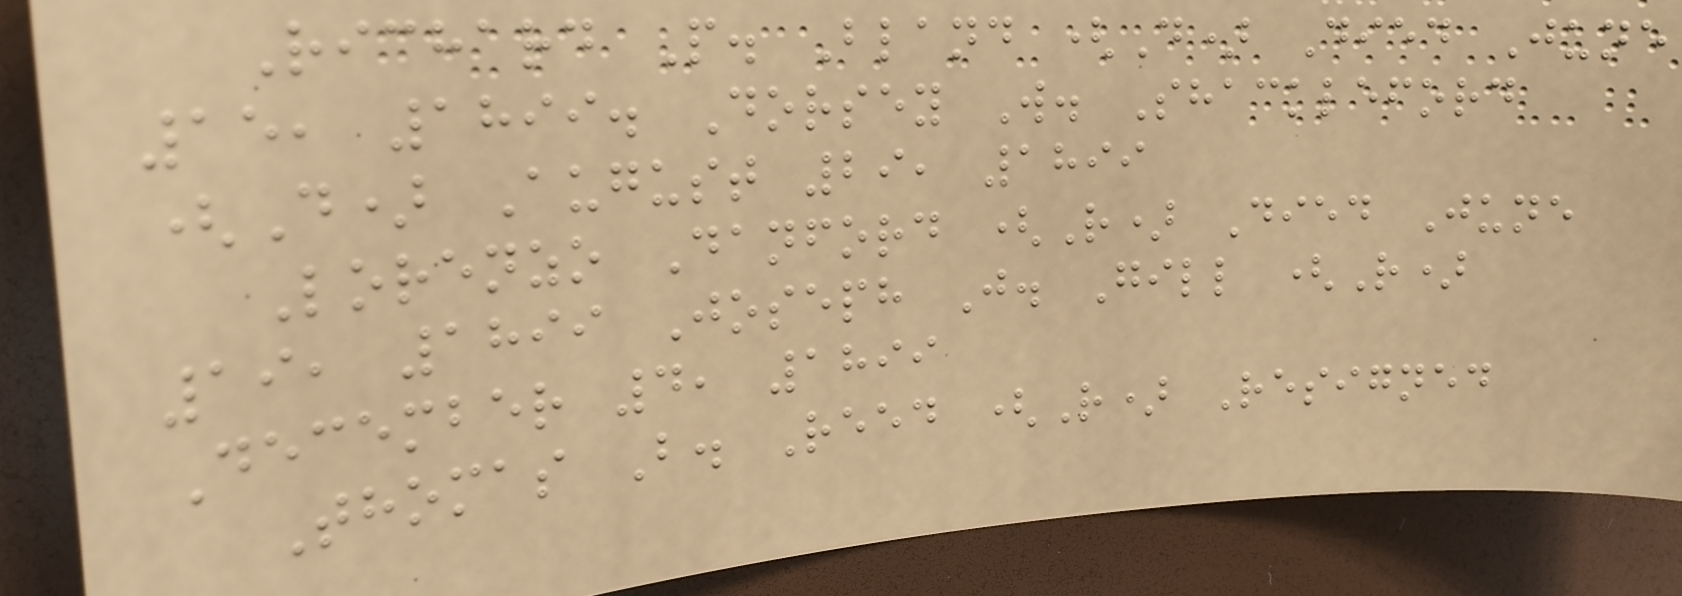Richard P. Bland (D) Died June
15, 1899. Dorsey W. Shackleford
(D) August 29, 1899
Lorenzo Danford (R) Died June
19, 1899 Joseph J. Gill (R)
December 4, 1899
Thomas B. Reed (R) Resigned
